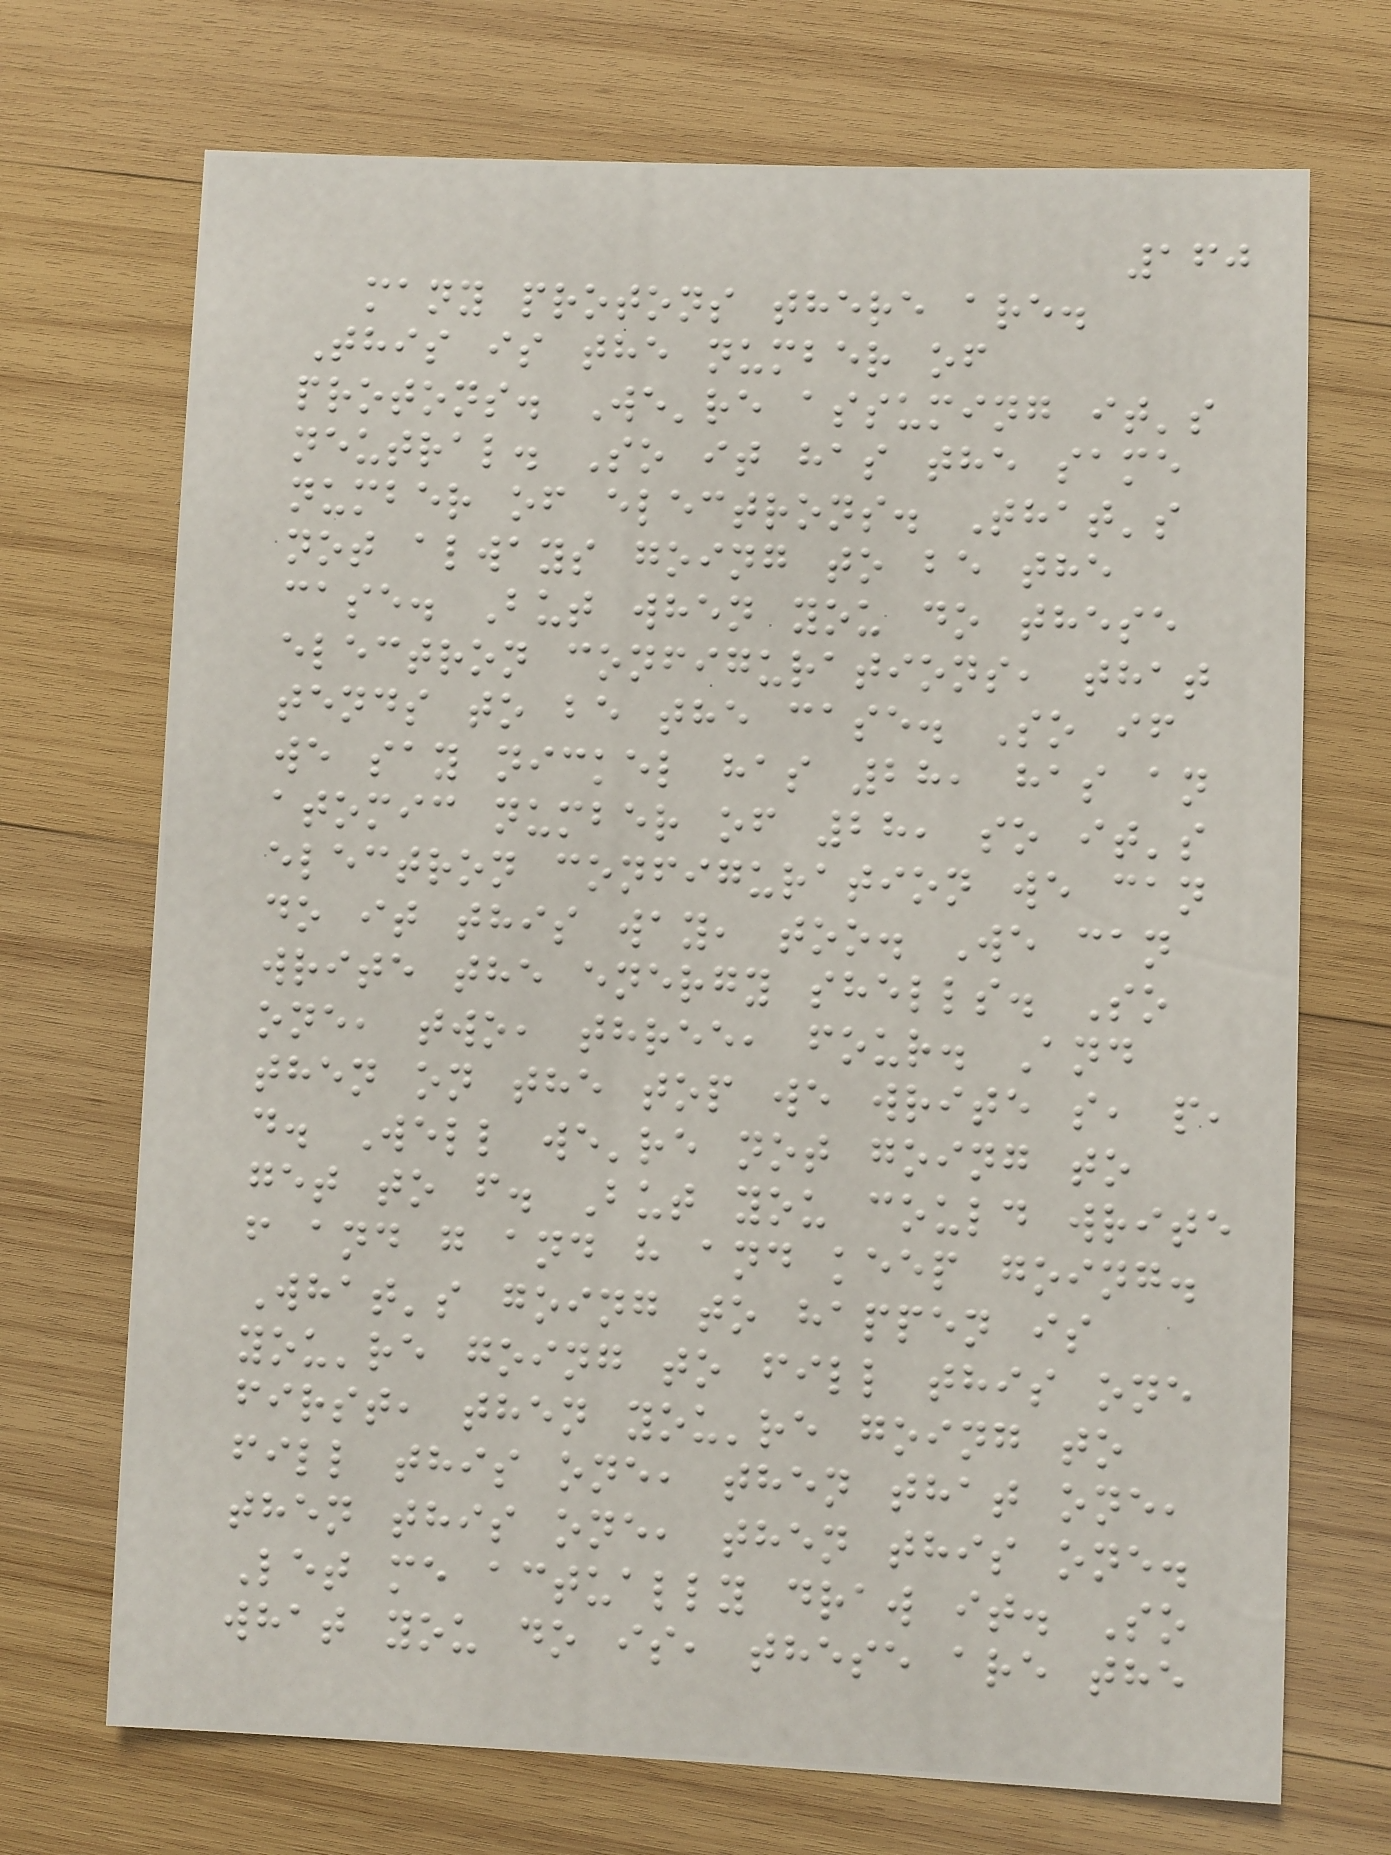160
many protons there are.
This is the number of
protons. We're assuming it's
neutral. So it has the same
number of electrons. That's
not always going to be the
case. But when you do these
electron configurations, that
tends to be the case. So if
we say nickel has 28, has an
atomic number of 28, so it's
electron configuration we can
do it this way, too. We can
write the energy shells. So
one, two, three, four. And
then on the top we write s, p,
d. Well we're not going to
get to f. But you could write
f and g and h and keep going.
What's going to happen is
you're going to fill this one
first, then you're going to
fill this one, then that one,
then this one, then this one.
Let me actually draw it. So
what you do is, these are the
